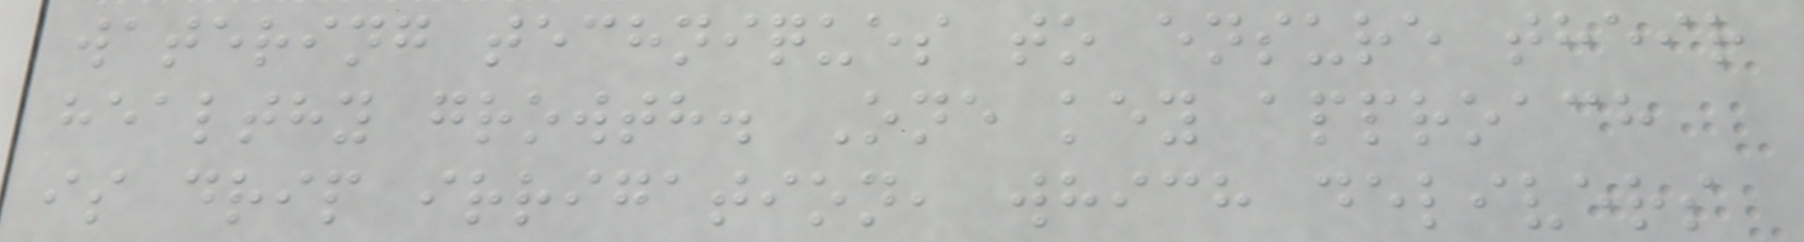watering techniques to ensure their
healthy growth. One key approach
is drip irrigation, which delivers
